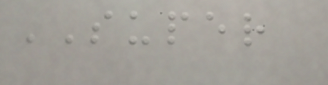SUPER
